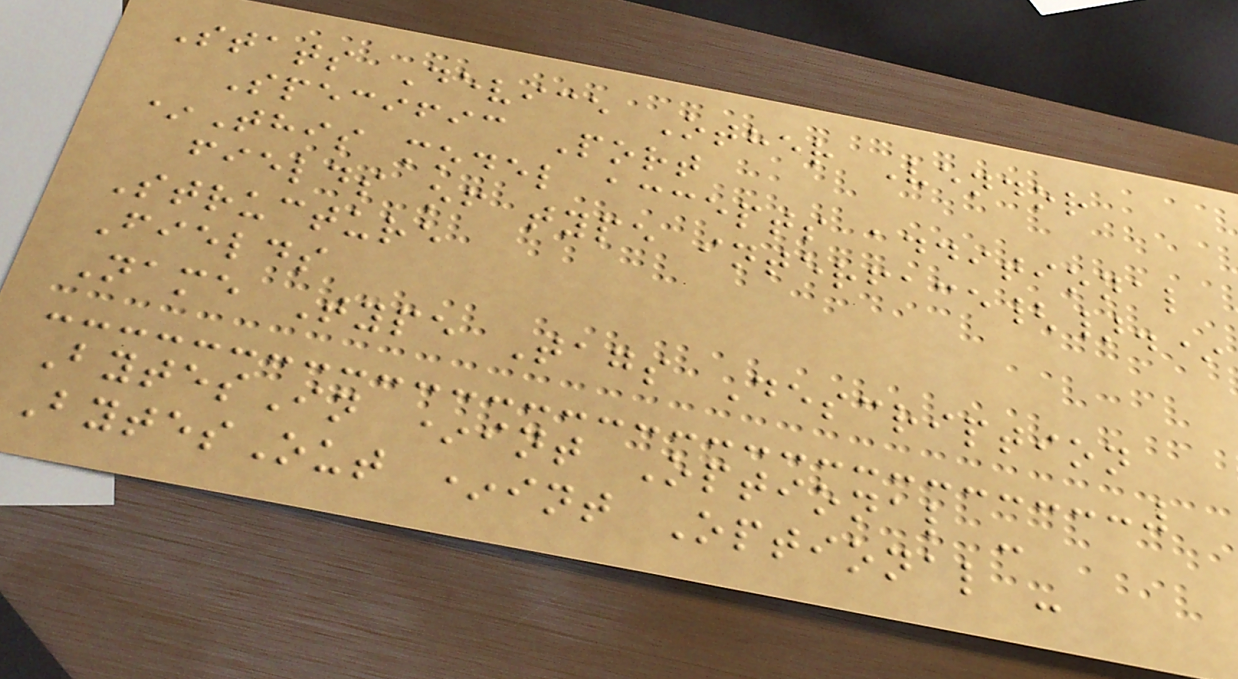Stats Device Other Vendor
Specific Port
*This model accepts additional
fields of type interface{}.*
Structure
Fields
Name Type Tags Description
BytesIn *int Optional -
BytesOut *int Optional -
